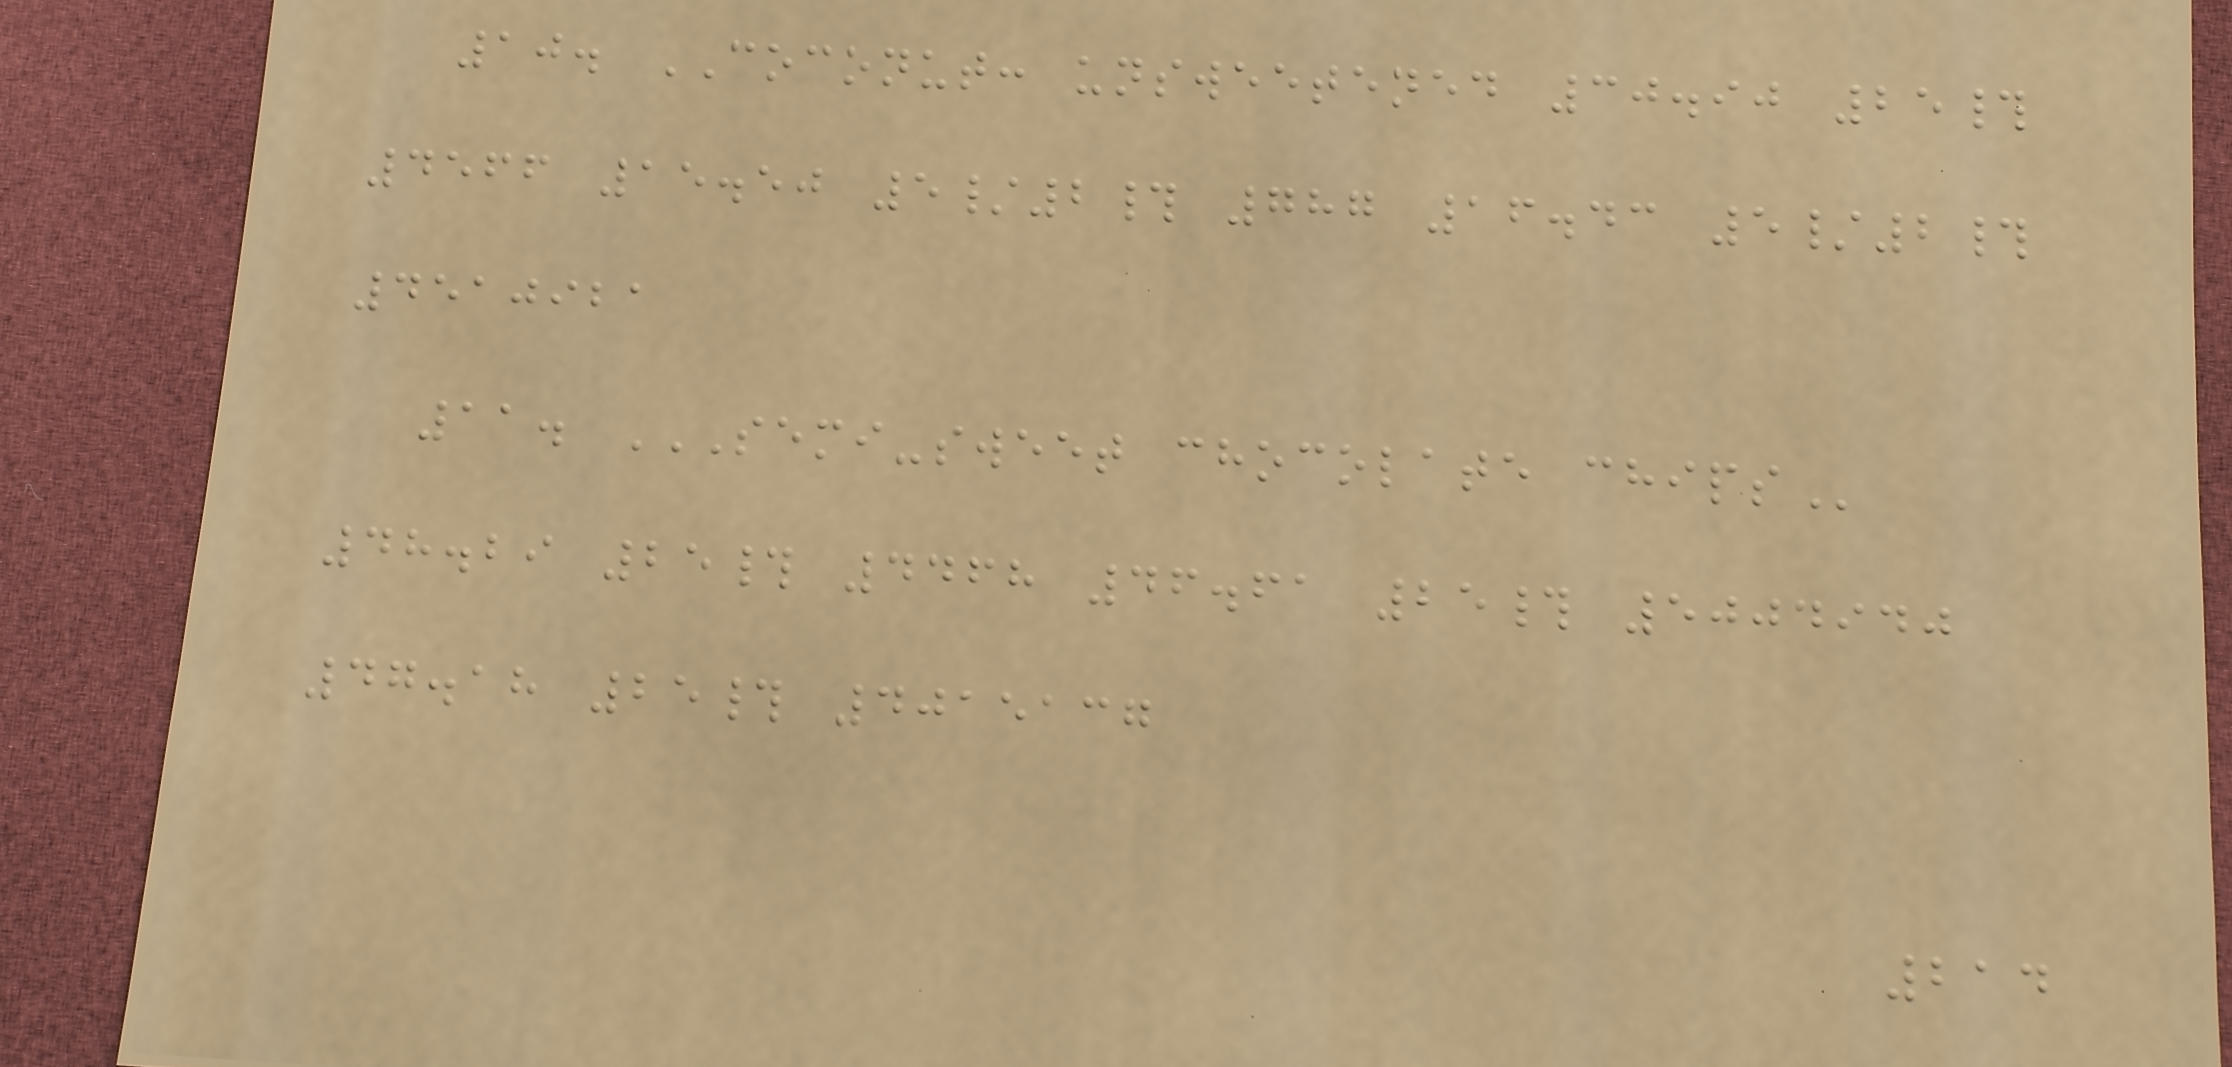10. COCONUT: unsweetened 30.90 25#
4566 15.50 5/2# 787 16.43 5/2#
4510921
11. SEMI-SWEET CHOCOLATE CHIPS
48.29 25# 4468 46.61 25# 5004940
47.18 25# 4015137
214
